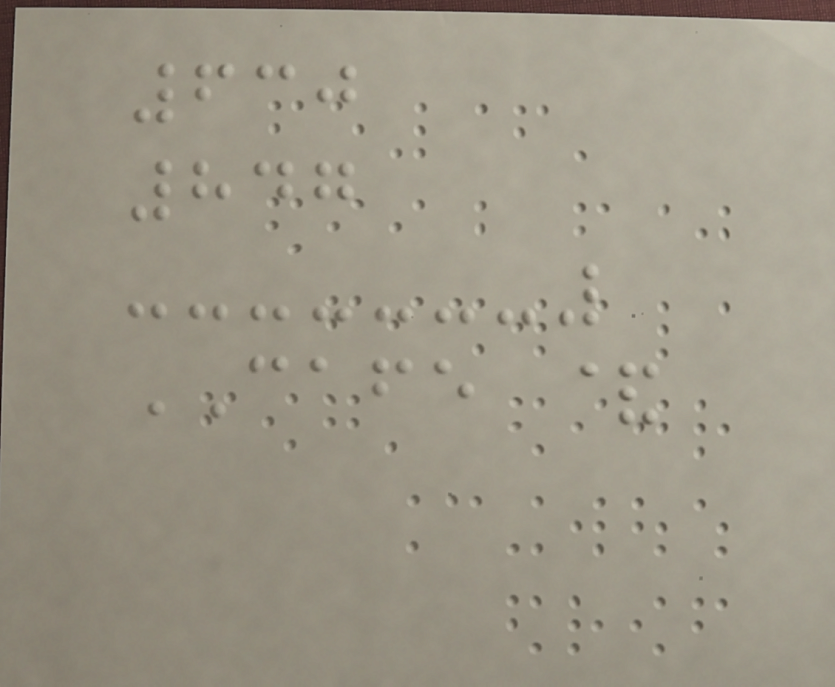630
847
CAFE &
